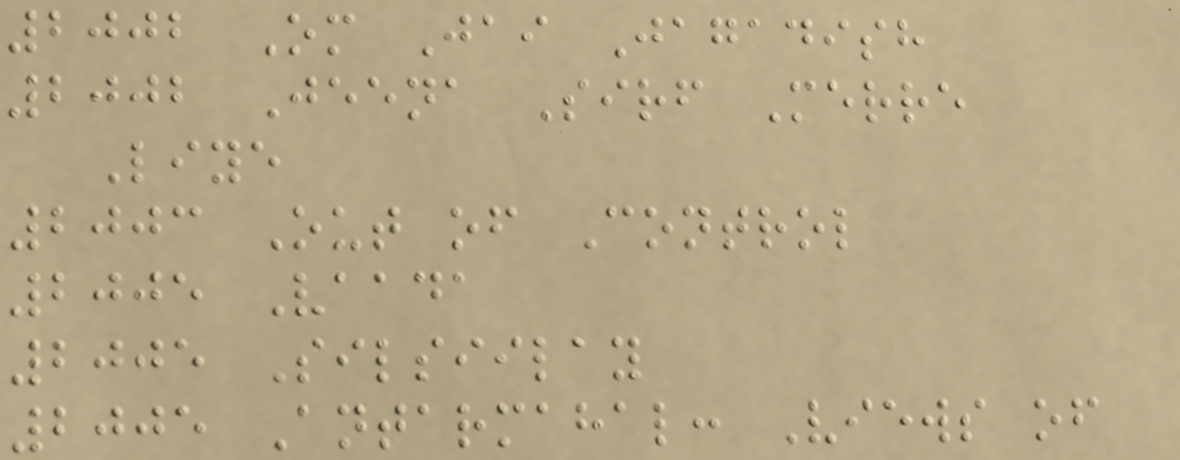2002 Om Jai Jagadish
2002 Jeena Sirf Merre
Liye
2003 Out of Control
2005 Vaada
2005 Silsiilay
2005 Antarmahal: Views of
